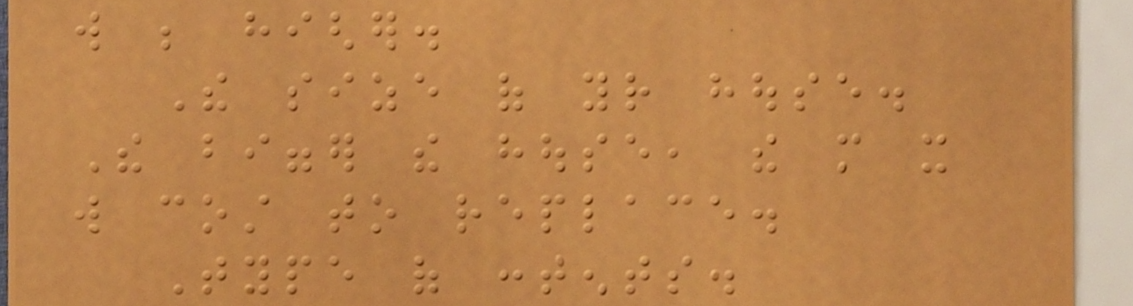will be higher.
The size of your house.
The bigger the house, the more it
will cost to replace.
Type of contents.
